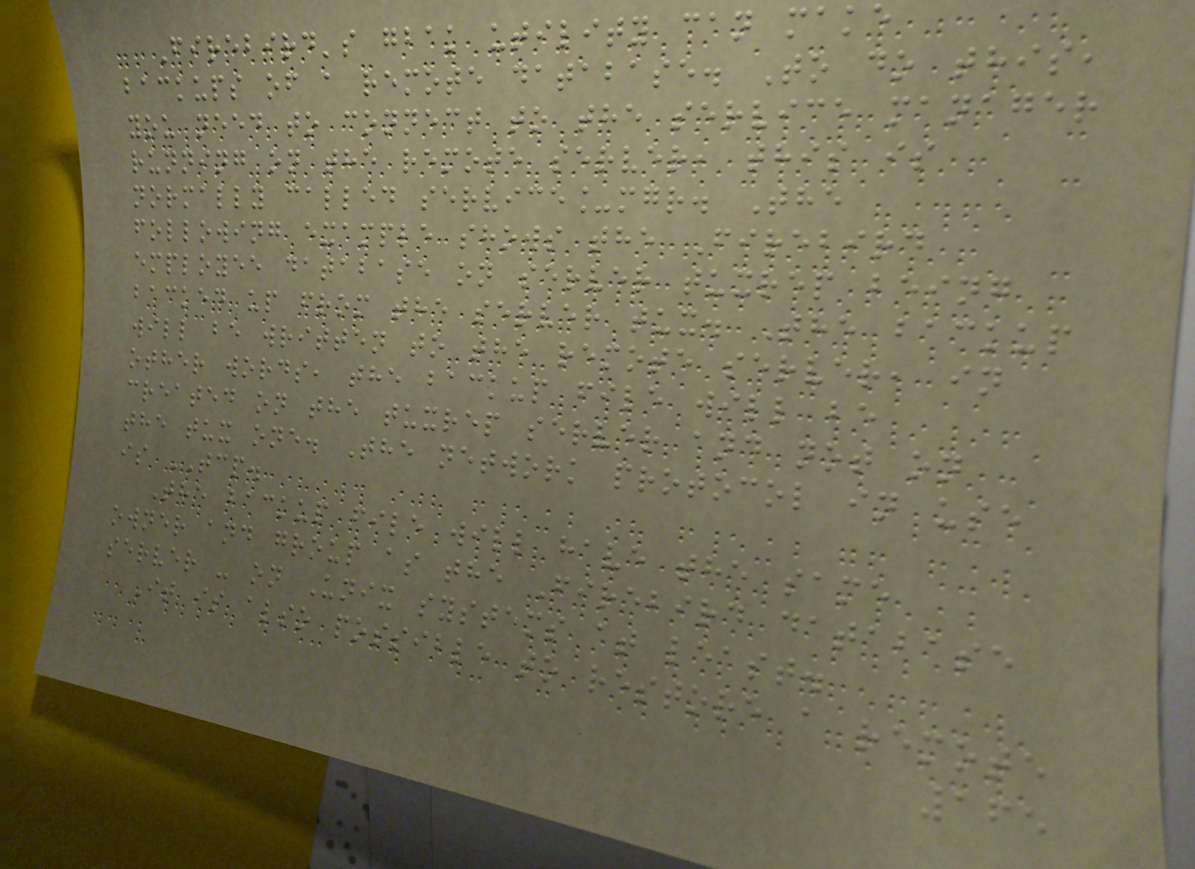Firebird's gbak utility can make
backups of a remote database. To do this,
you need to connect to the service manager
running on the remote server, this is
normally called service_mgr. The
following example shows the Firebird
employee database on server tuxrep being
backed up from the server tux. The backup
will be written to the remote server, in
other words, the backup file will be
created on the tuxrep server and not on
the tux one. The network protocol in use
is TCP.
The backup file will have the same
owner and group as the Firebird database
server - on Unix systems at least.
It is also possible to restore a remote
165
